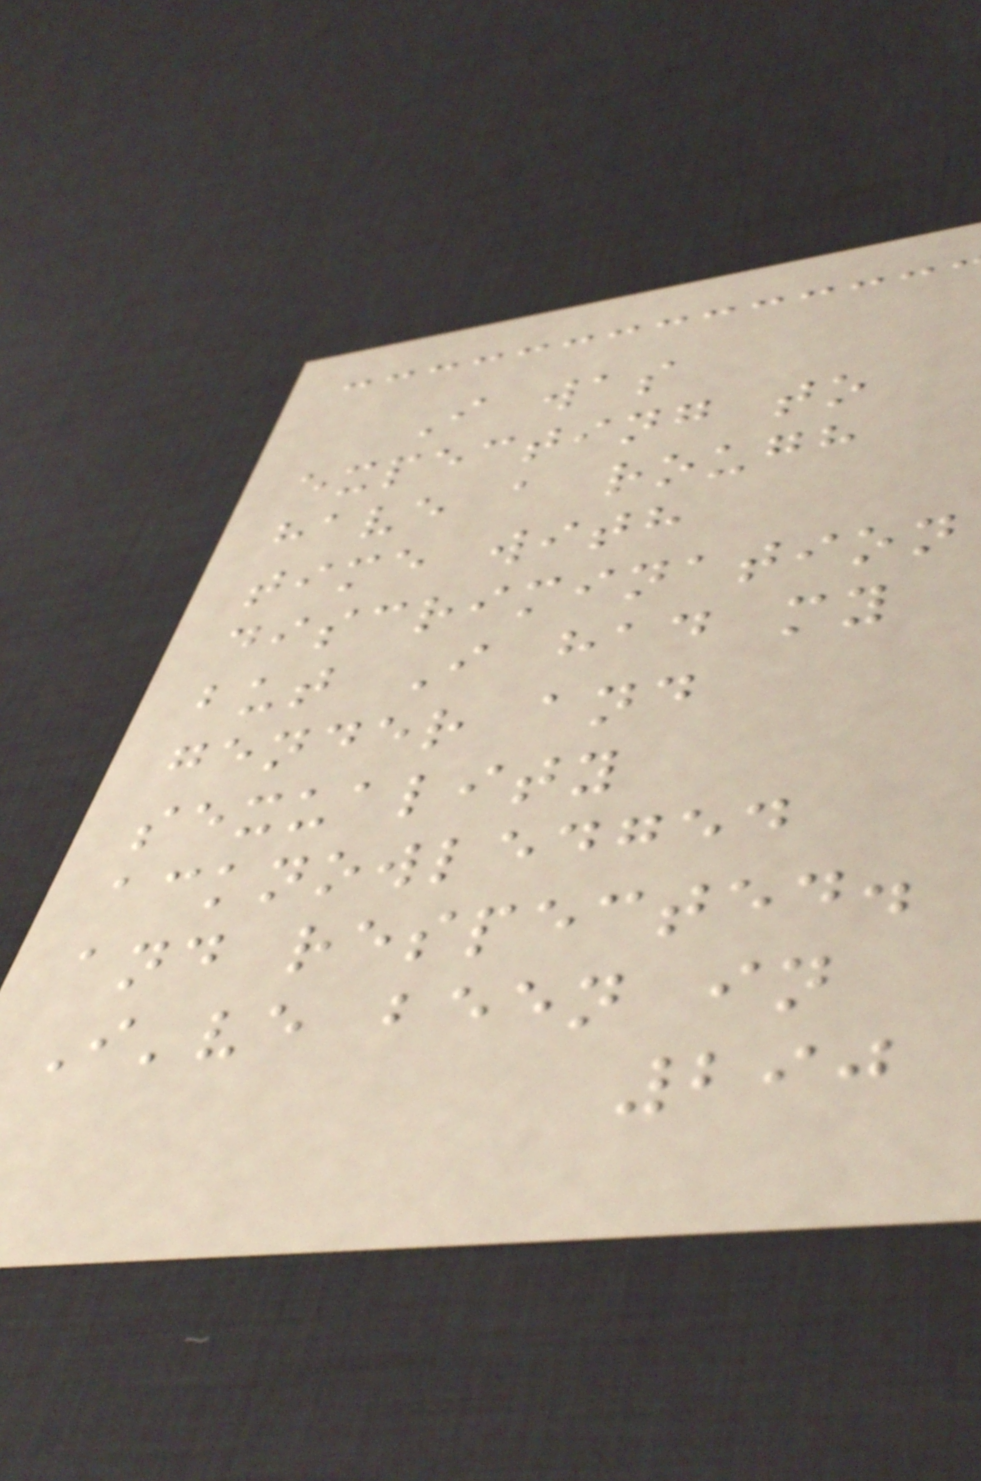I was
expecting to
have a rough
time with
discrimination
but I had my
gender and
sexuality
acknowledged
and respected.
I've been in
290
